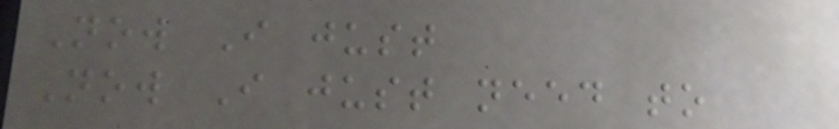Now I just
Now I just need to
